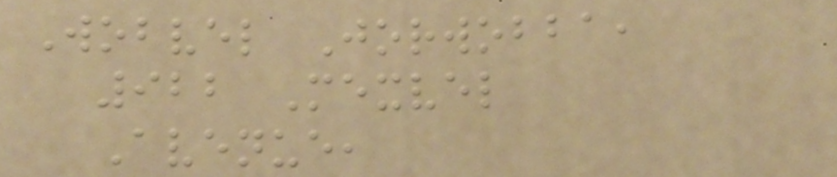Wobvel Jorwobba,
922 Mexvel
Avenue,
